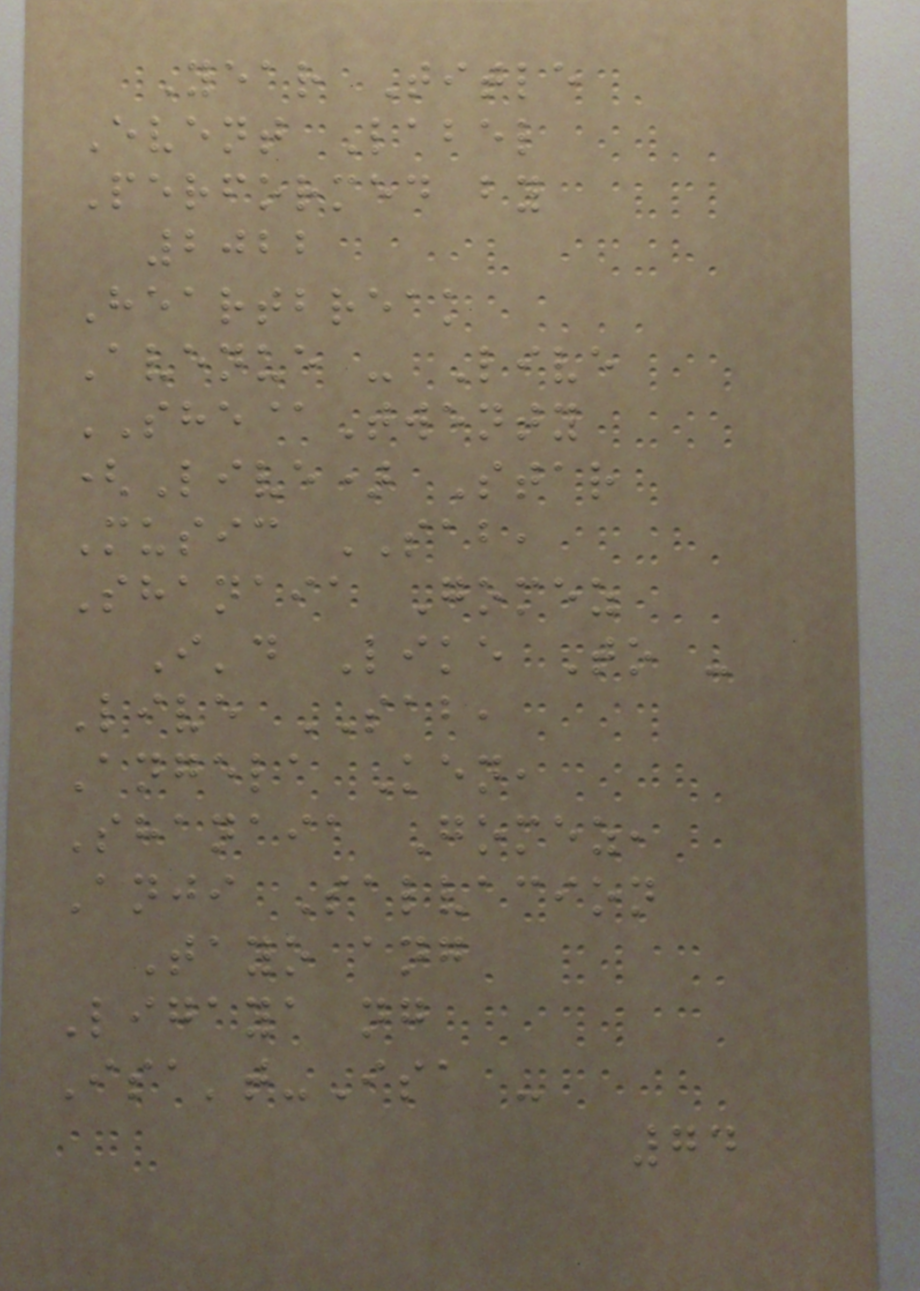Year Title
Event Label
Performed by
2022
Heartbreak
Avenue - Live
SHE@Twenty
(Live) Star
Music SAB,
Shanaia Gomez
I'd Like To -
Live SAB,
Angela Ken,
Shanaia Gomez,
Anji Salvacion
Tayo ang
Ligaya ng
Isa't-Isa -
74
